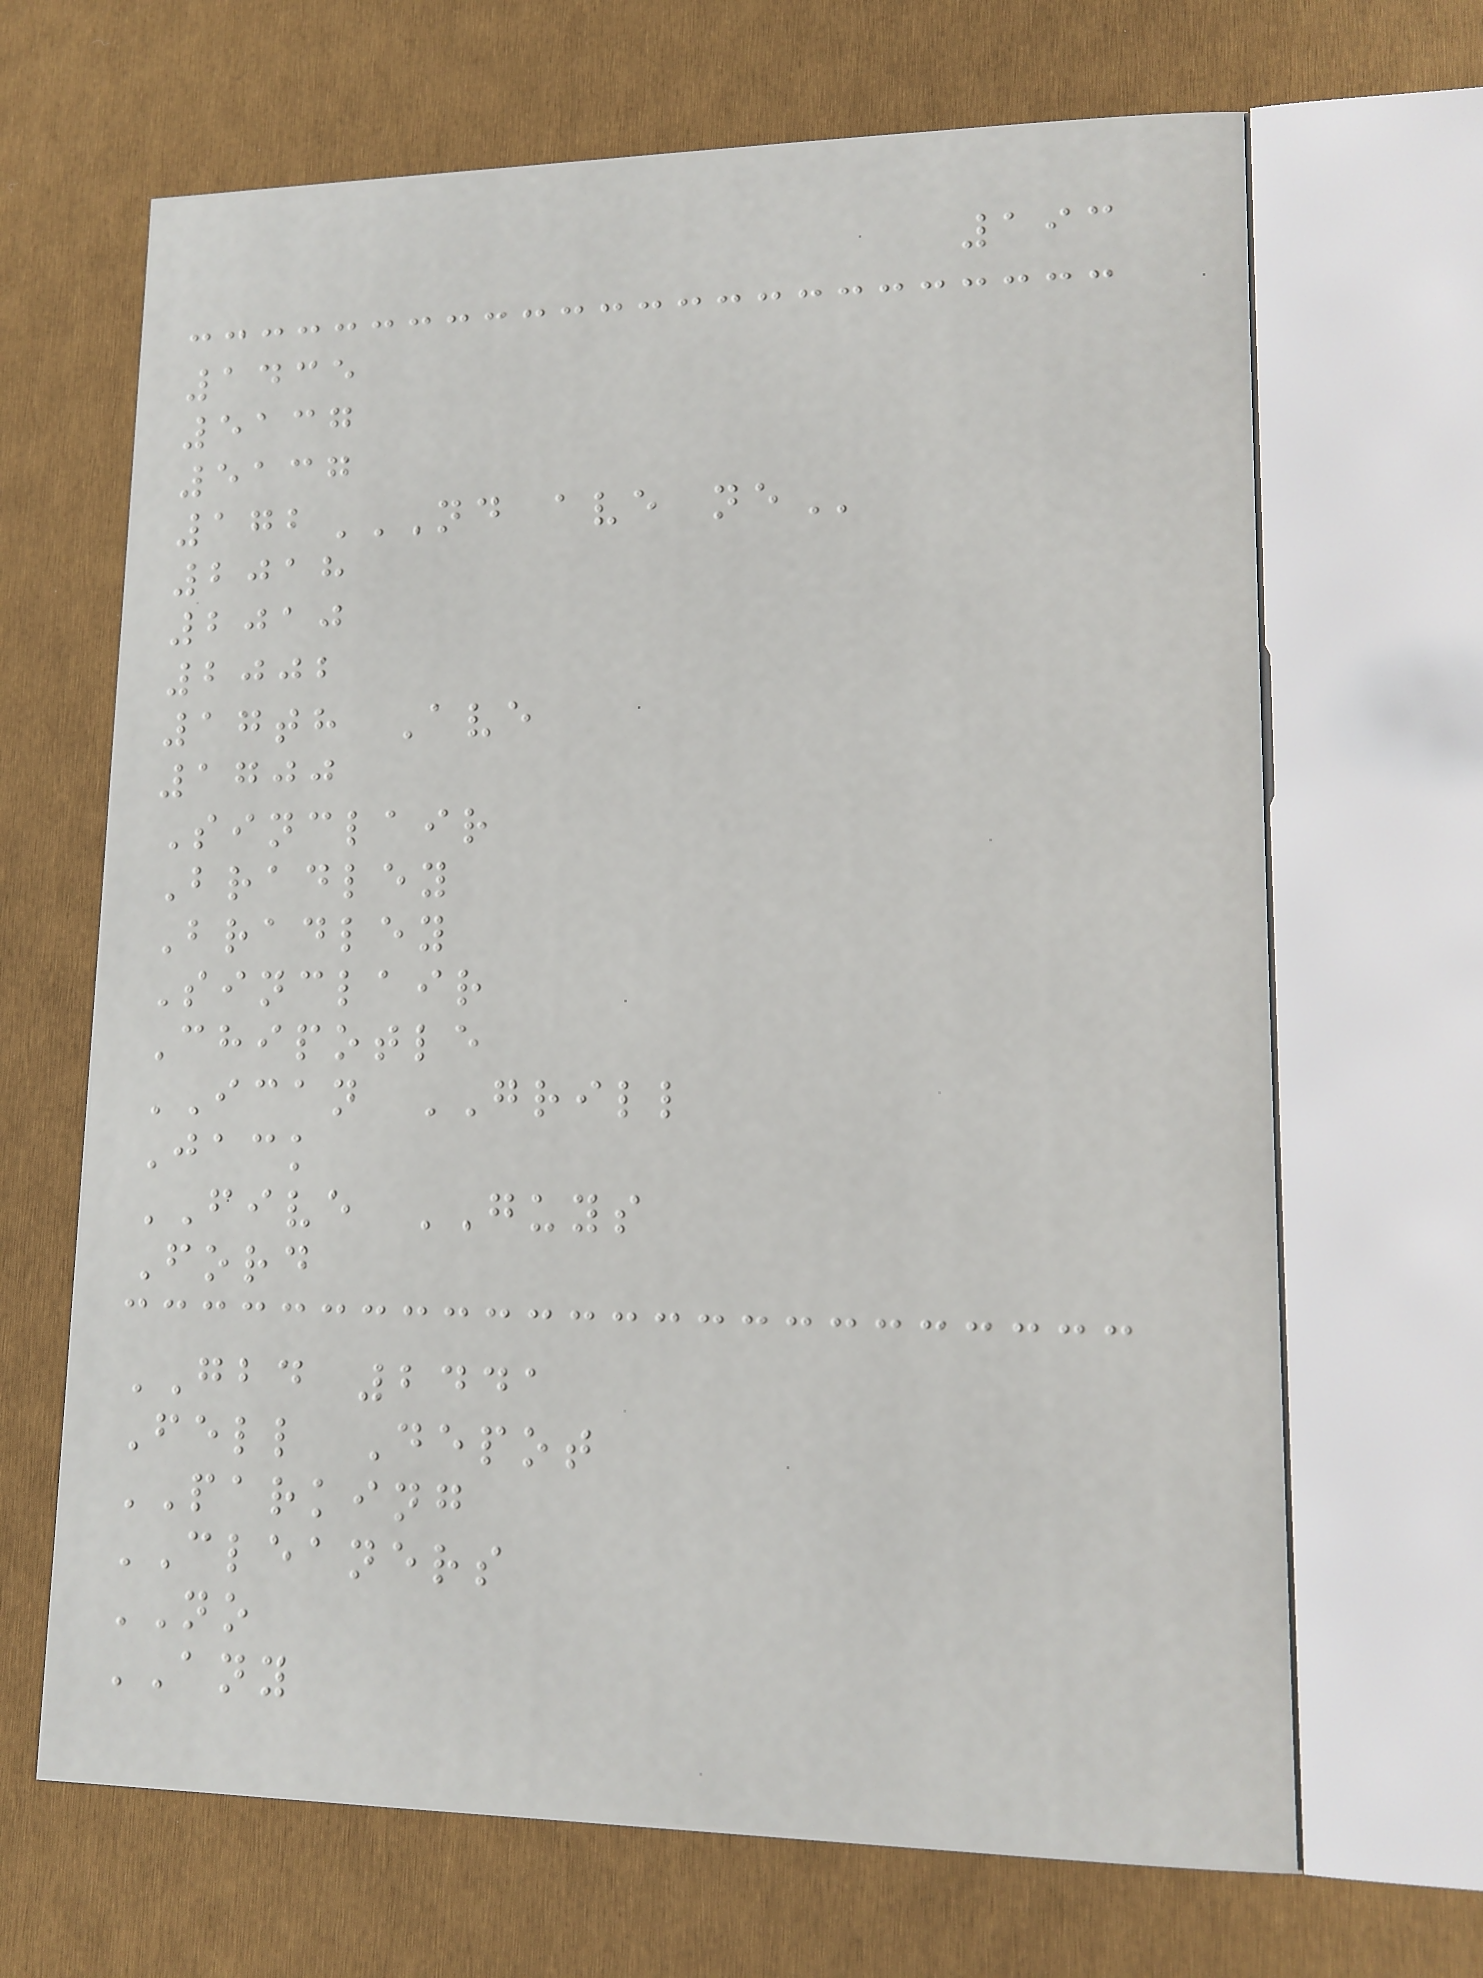193
1435
5137
5137
172ND AVE NE
2018
2010
2002
17th Ave
1700
Sinclair
Bradley
Bradley
Sinclair
Chipotle
ICAN GRILL
Jack
FIVE GUYS
Ford
GBD 2441
Fell Depot
PARKING
CLEANERS
NO
ANY
